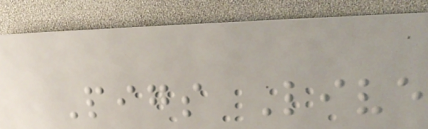Pigs Live
